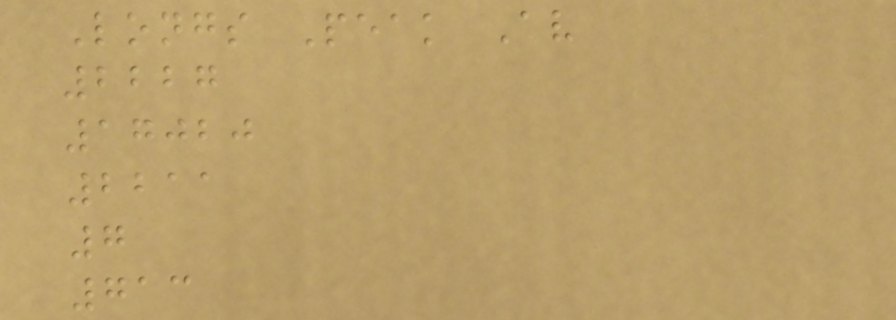Longs Peak Av
2227
17020
2211
7
713
